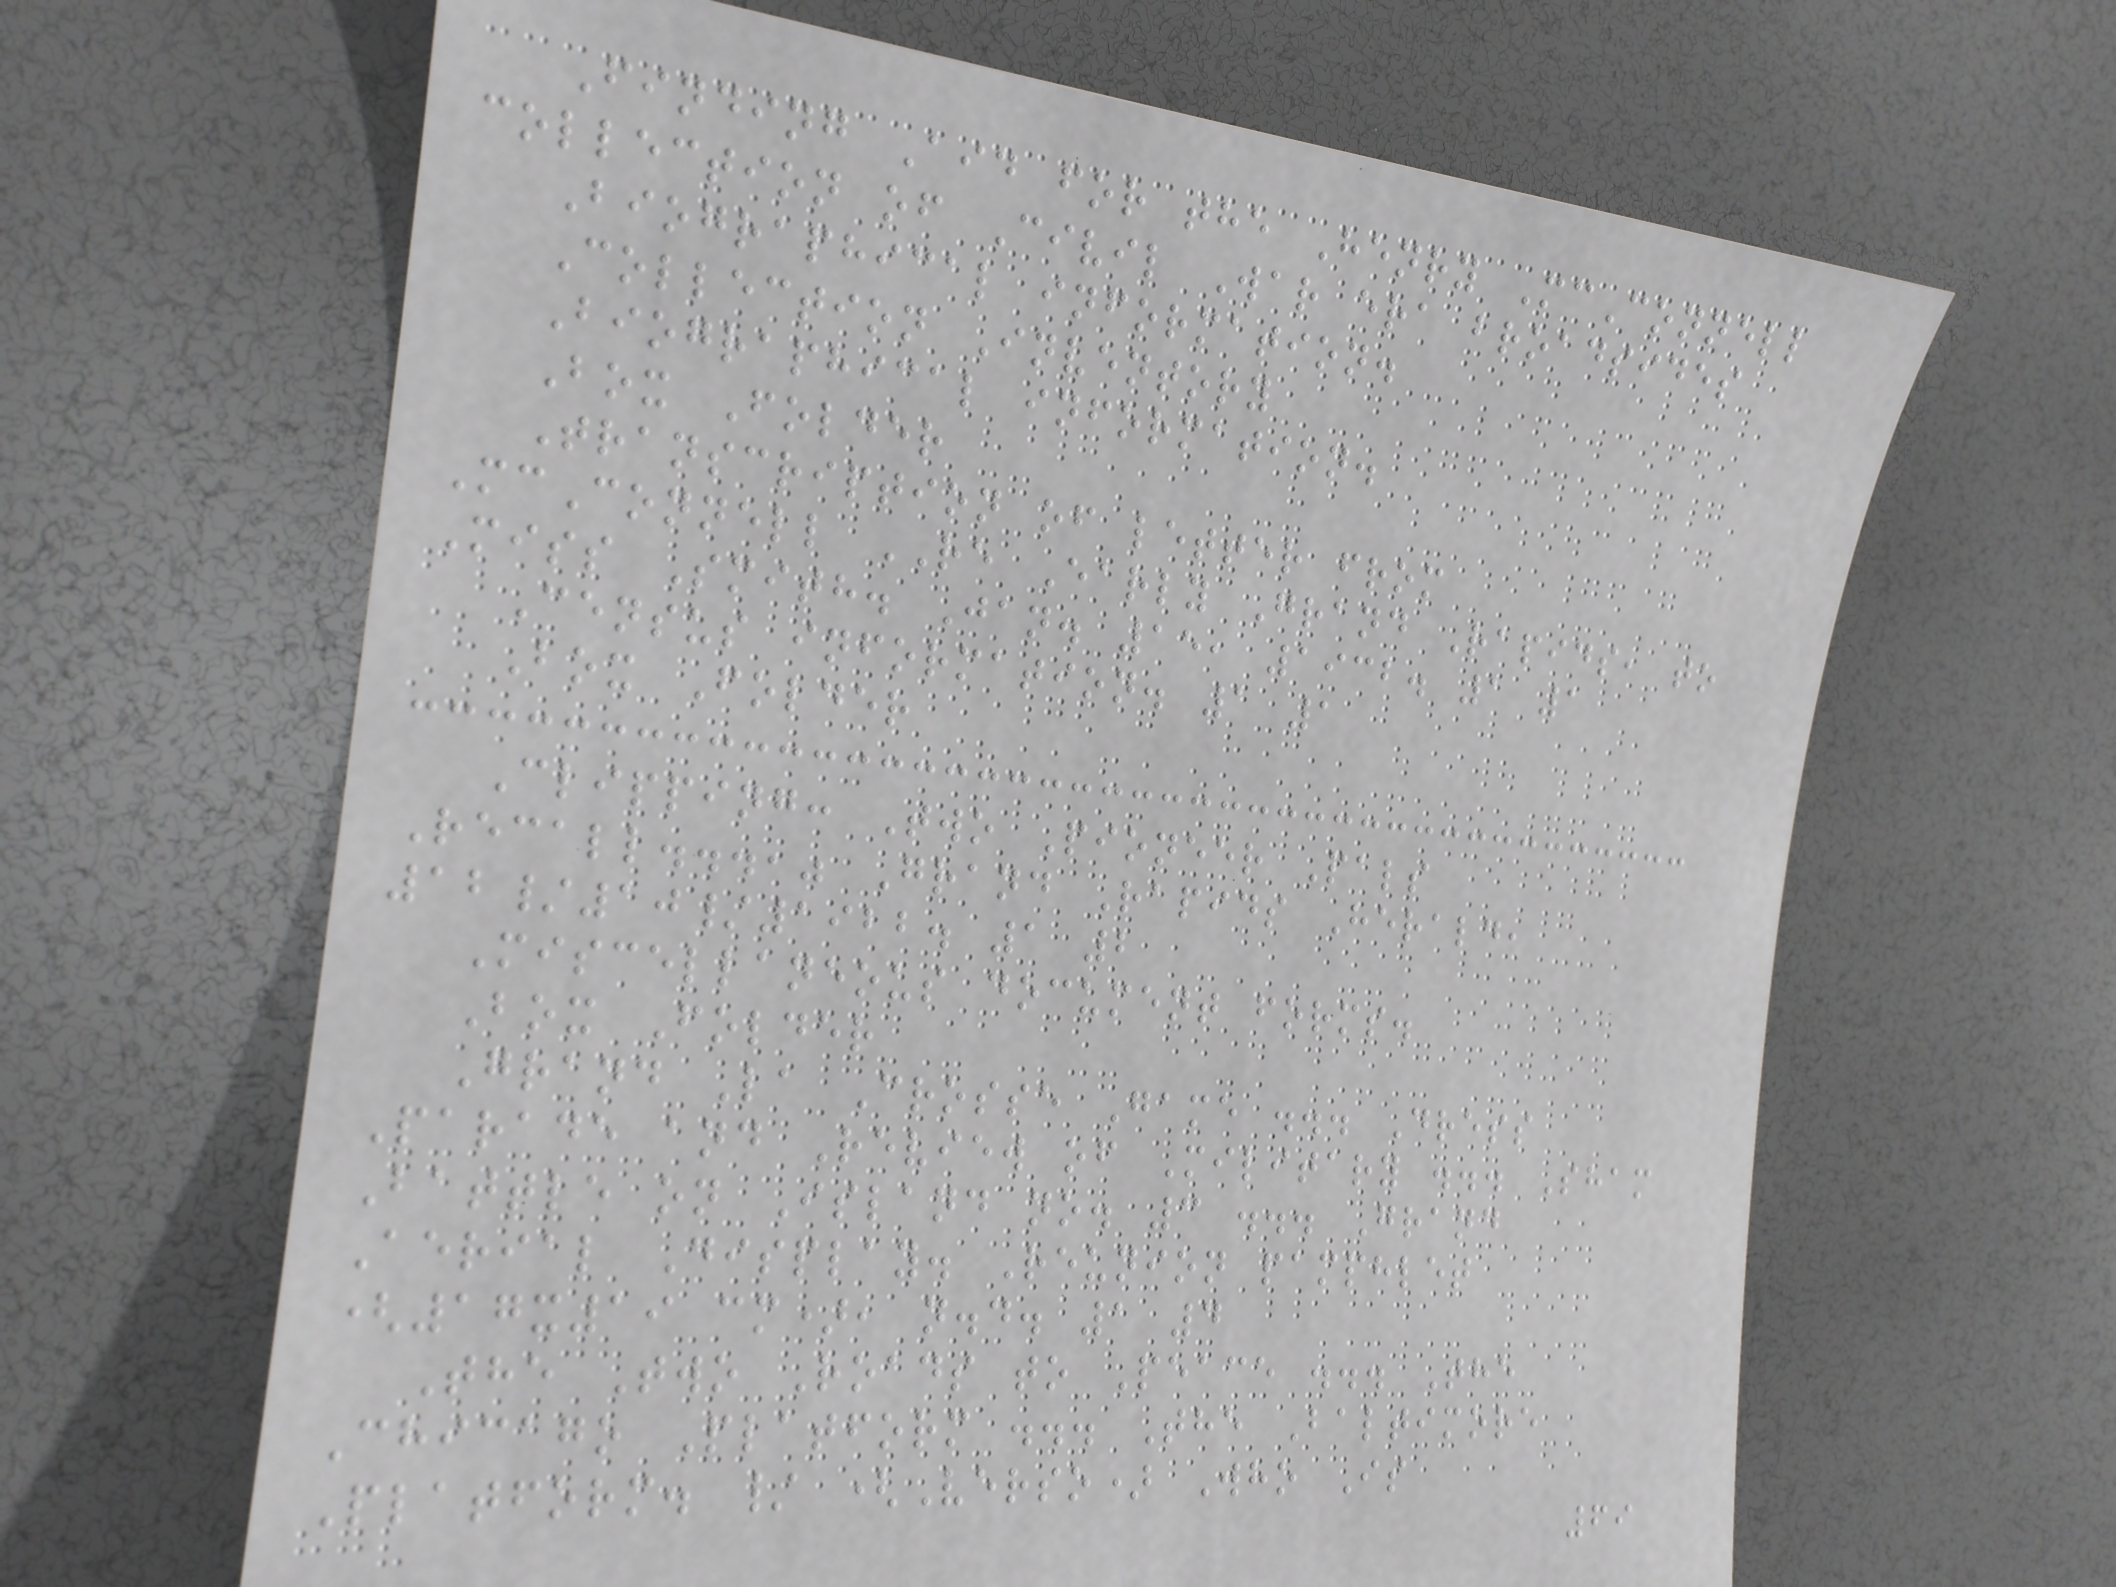Finding Aid for the Henry McConnell
collection of Civil War era broadsides
Biographical information.
Collection Inventory
Biographical information.
Box Folder
Transcription of letter from
McConnell RE Early Grand Rapids, to
Miss Smith. Jan. 15, 1932. 1 1
Census information. 1 1
Box Folder
Clipping: Two Pioneer Pals
Recall...," Grand Rapids Herald,
12/10/1922. 1 2
Miscellaneous document forms.
Box Folder
Grand La Crosse Game ... Dress
Parade and Review of Military ... Sham
Battle on Island no. 3 ... Grand
Aerial Display. Reunion pamphlet
(17x19 cm), n.d. 1 4
The Two Roads to Peace ... The
Chicago Platform ... The Baltimore
Platform. / (Verso) Who Is
69
